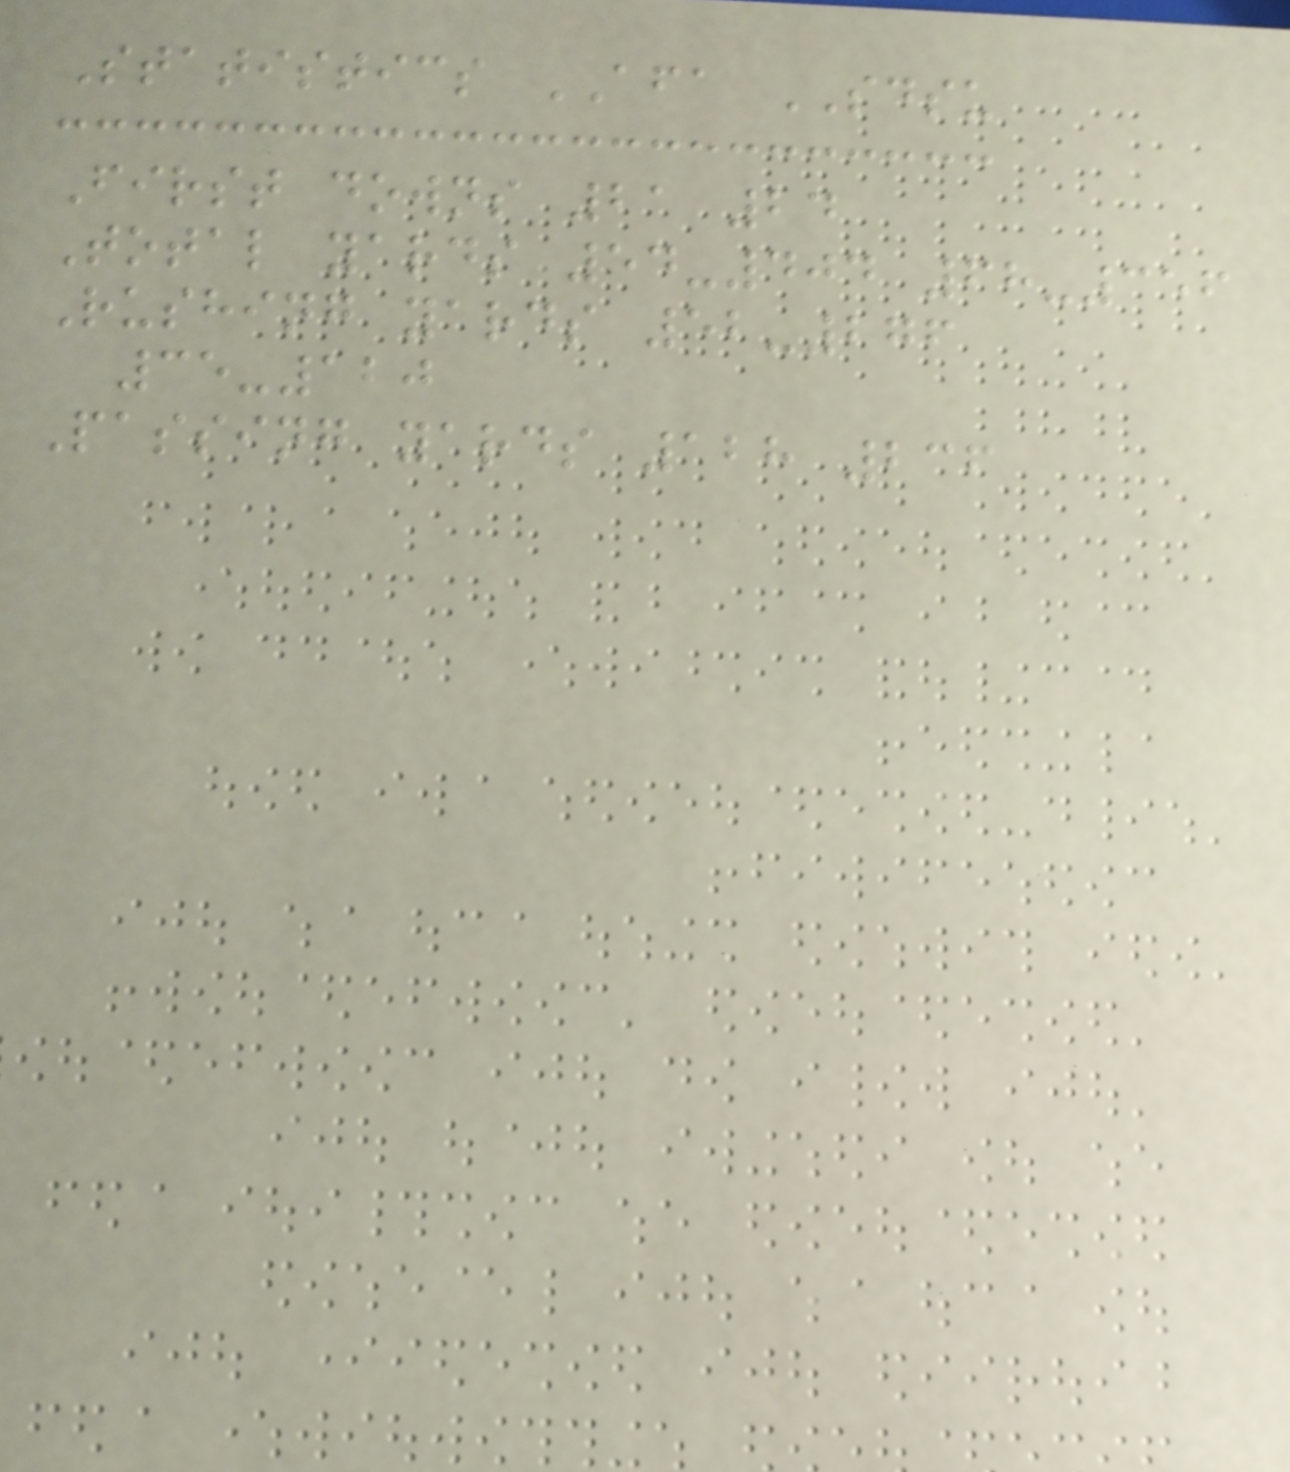Statistics AFA SDSU
First downs 21 24
Total yards 54-404 68-356
Rushing yards 52-276
35-120
Passing yards 128 236
